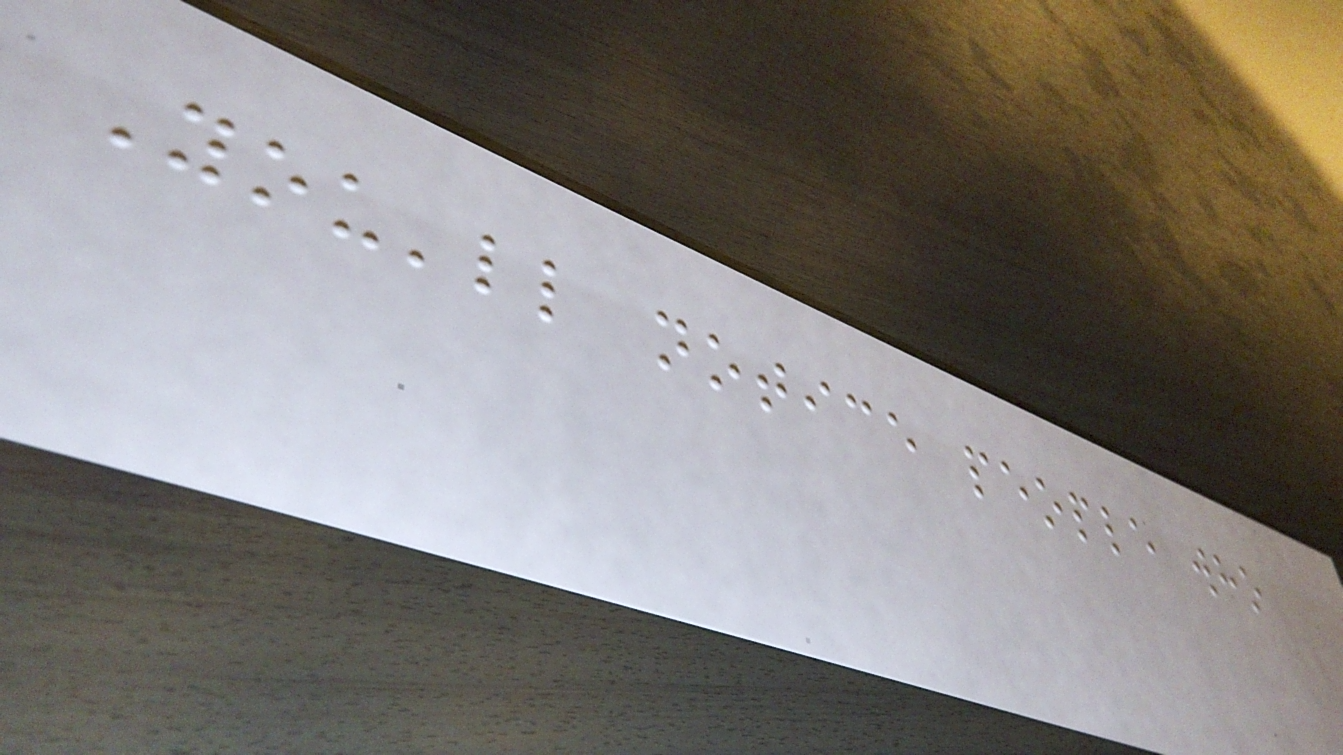You'll notice people who
